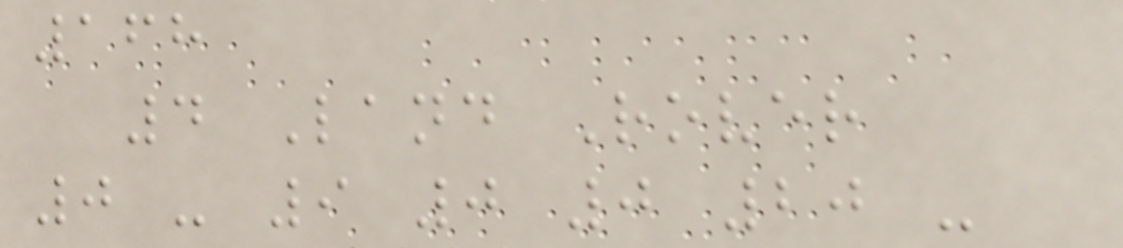168
4 Land Rover
0 - 9 0 0 20 -
